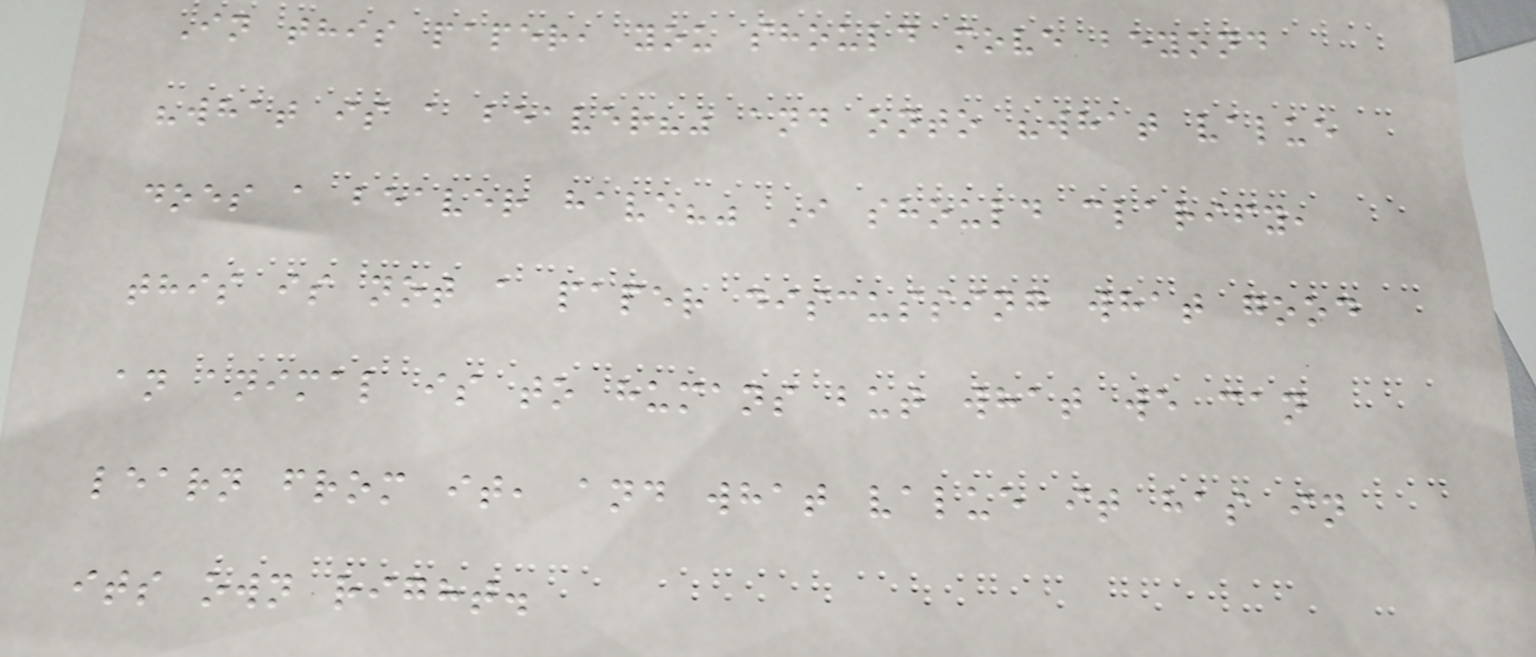In this paper, you should move beyond
"what is a beaver?" and onto "what value
does a beaver have?" I should clarify,
this is not a paper discussing what good
an animal is to humans but what we can
learn from it, and what value it has in
its own right.
